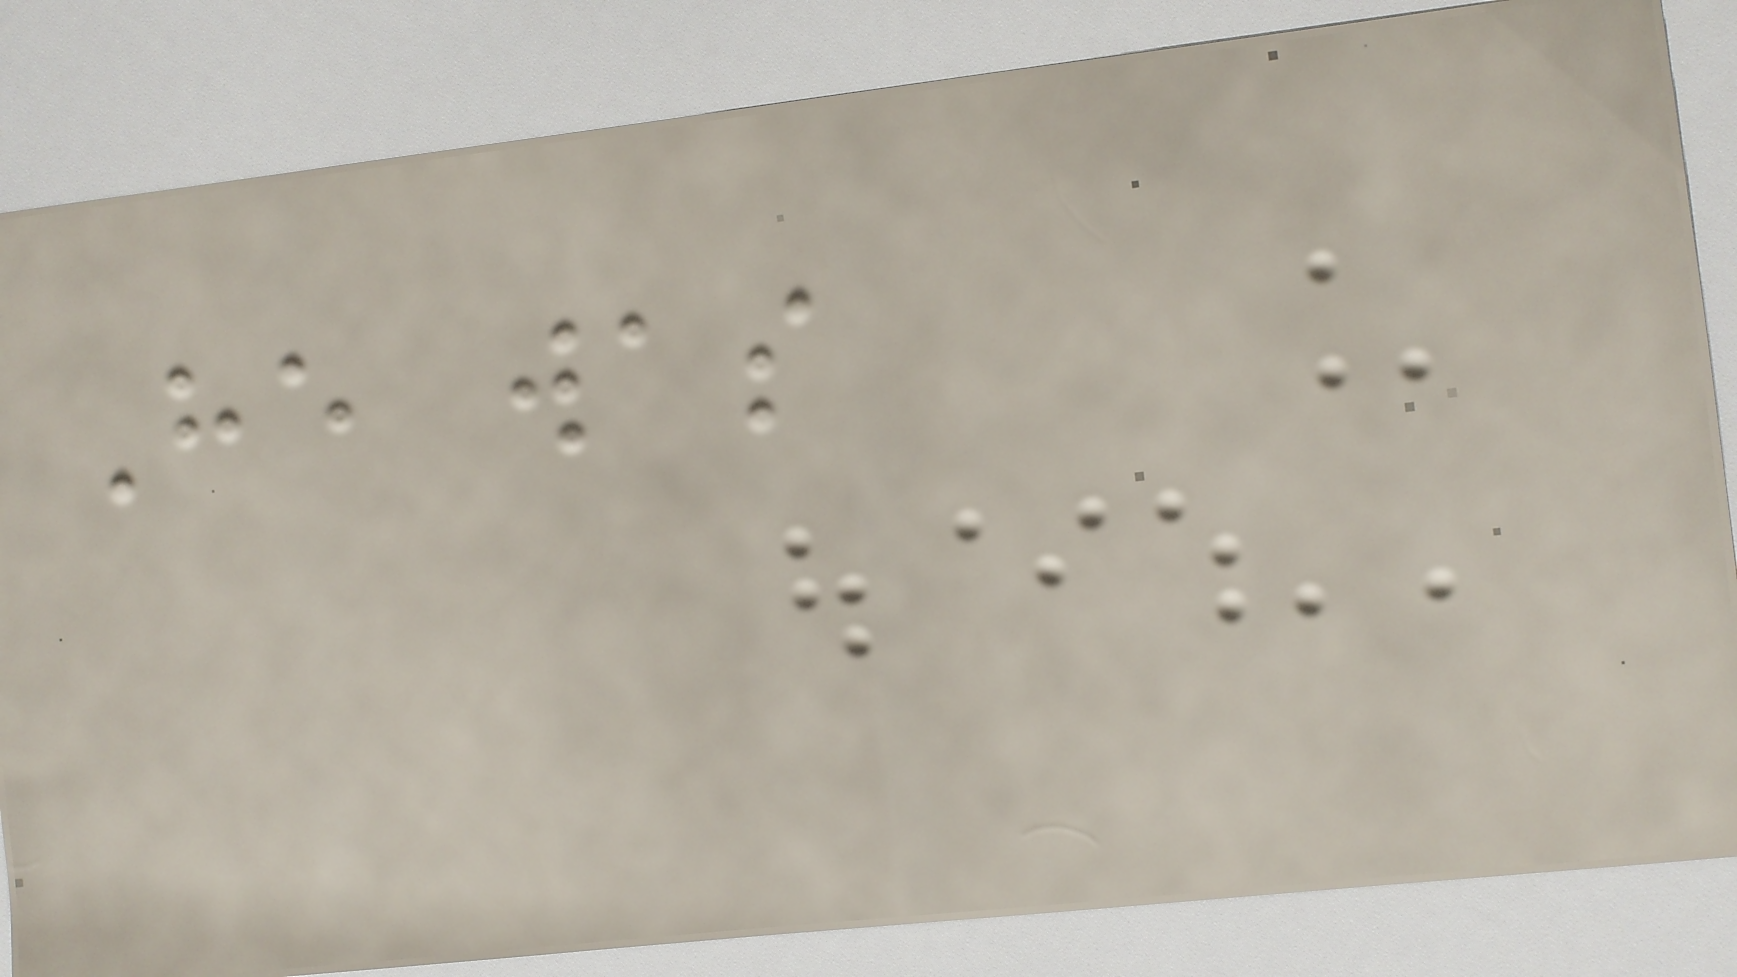He was
